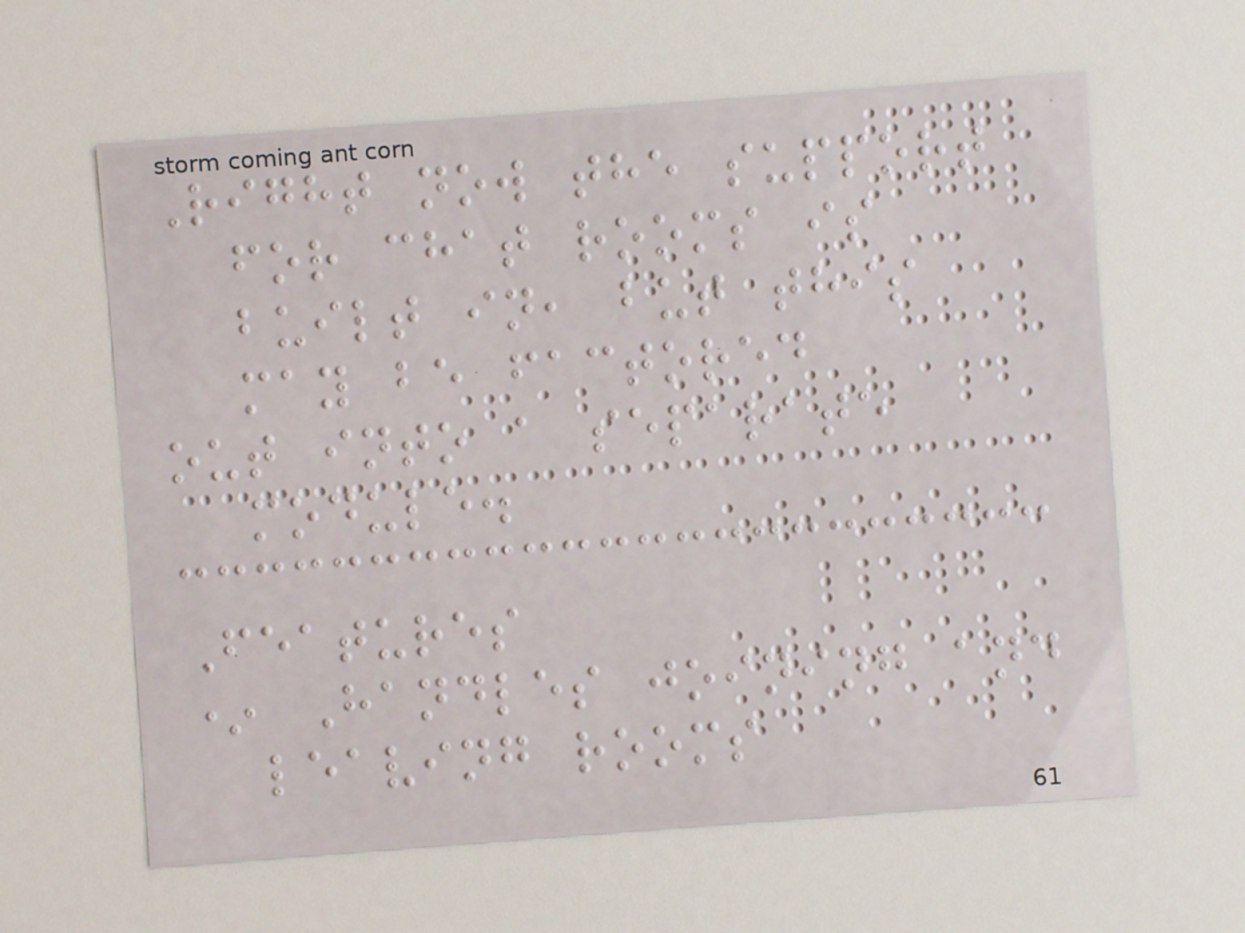Right now the support
for chat rooms is
built in, but this
may be factored
out into a separate
module.
Features
* Handles joining and
leaving rooms
